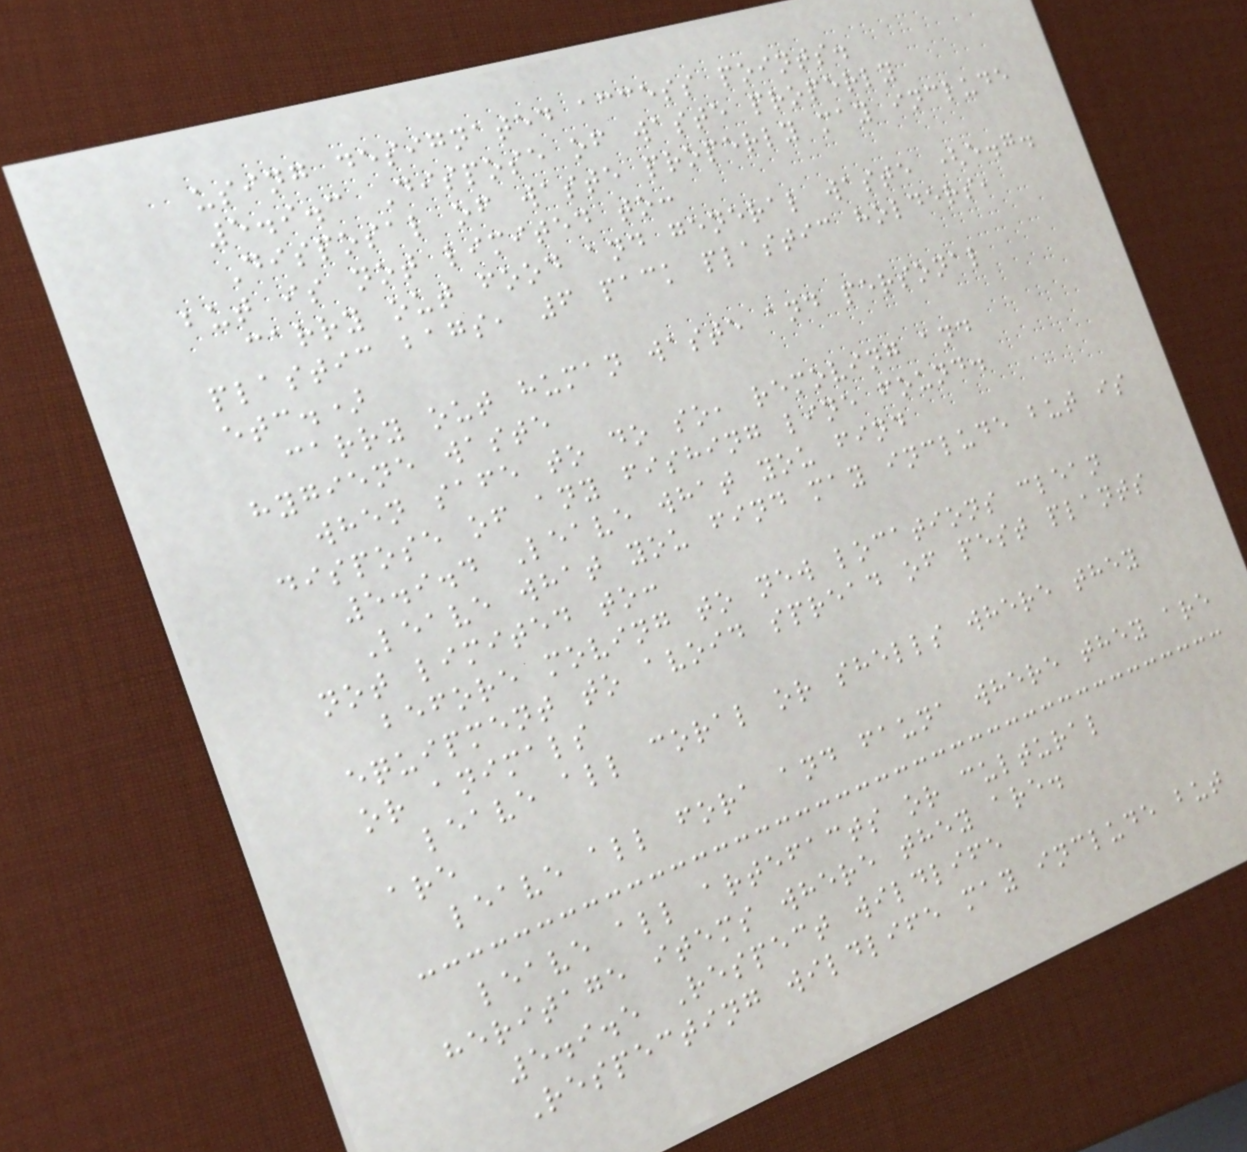using designated access points.
5.9.3 Dispose of waste properly
Disposal of waste properly may include
but is not limited to:
carry out food and general waste (e.g.
plastic bags, 6 pack plastic holders,
etc.)
carry out human waste and personal
hygiene waste
when safe to do so, removing and
dispose of any fishing line found.
5.9.4 Leave what you find
Leave what you find may include but is
not limited to:
before moving to new locations clean
equipment to avoid spread of pest plants
or animals
leave all coral or shells where they
are
leave all fora and fauna where they are
leave all artefacts or cultural
heritage items where they are.
5.9.5 Respect wildlife
Respecting wildlife may include but
